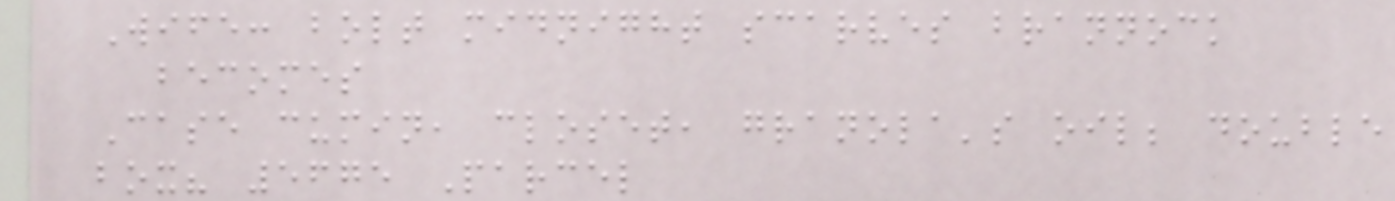Wife: bolt midnight scarves brannock
becomes
Case cumin, closet, granola's oil; double
box? 5675 Parcel
